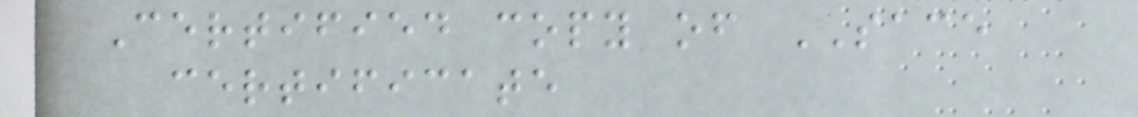Certified copy of SACE
certificate
